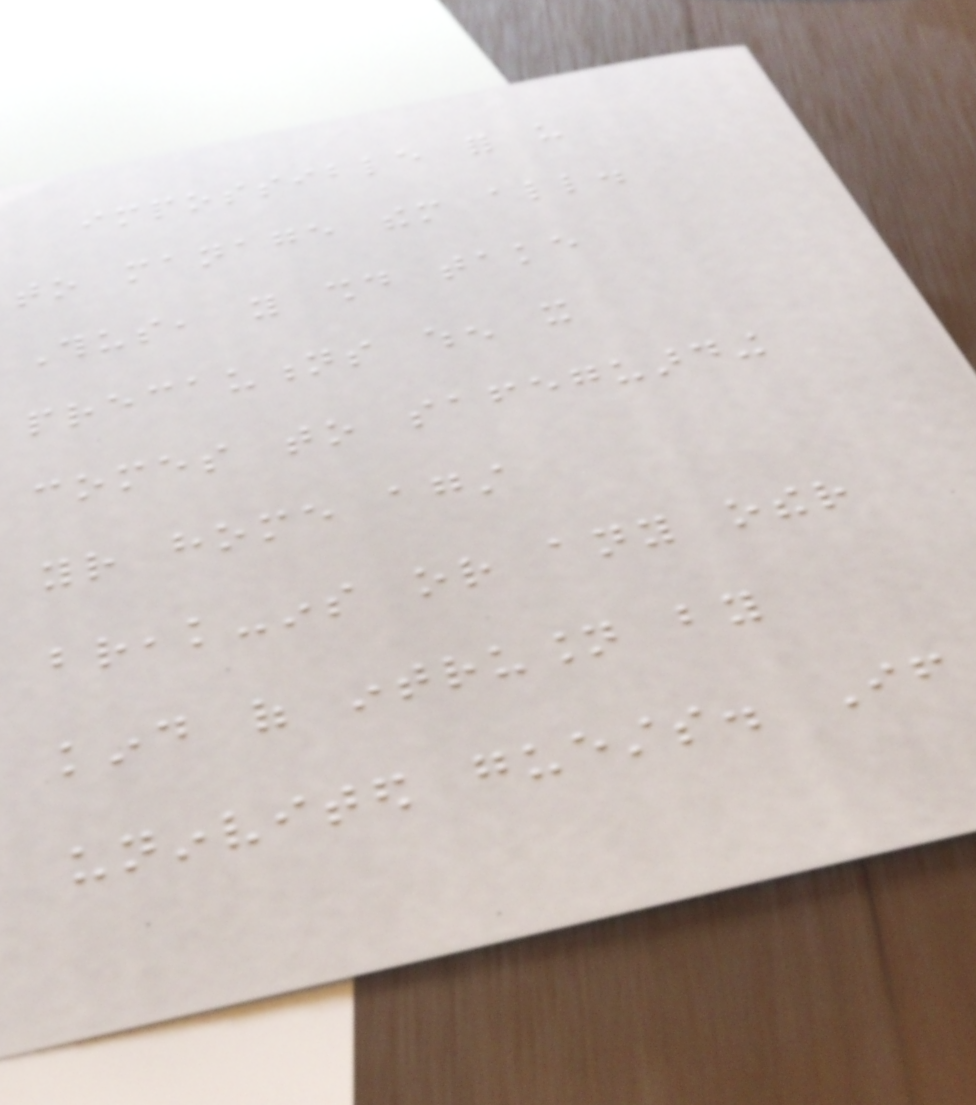impossible for us
to manage them all.
Thus, you should take
precautions when it
comes to safeguarding
your home against
break-ins or any other
kind of intrusion by
uninvited guests. If
